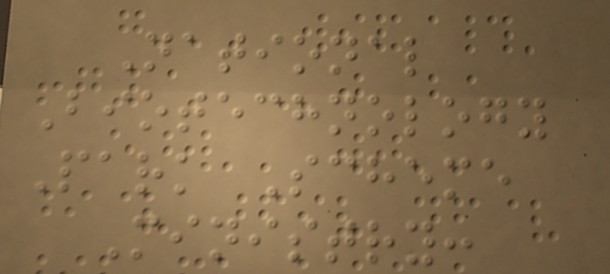National
Biotechnology
Park Scheme
Ministry:
